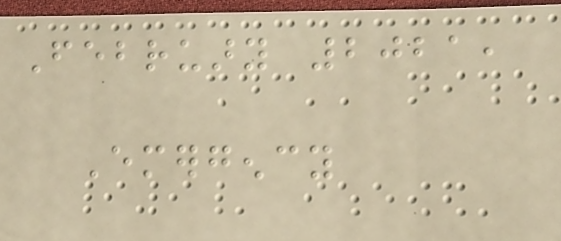February 2021,
Emergency
